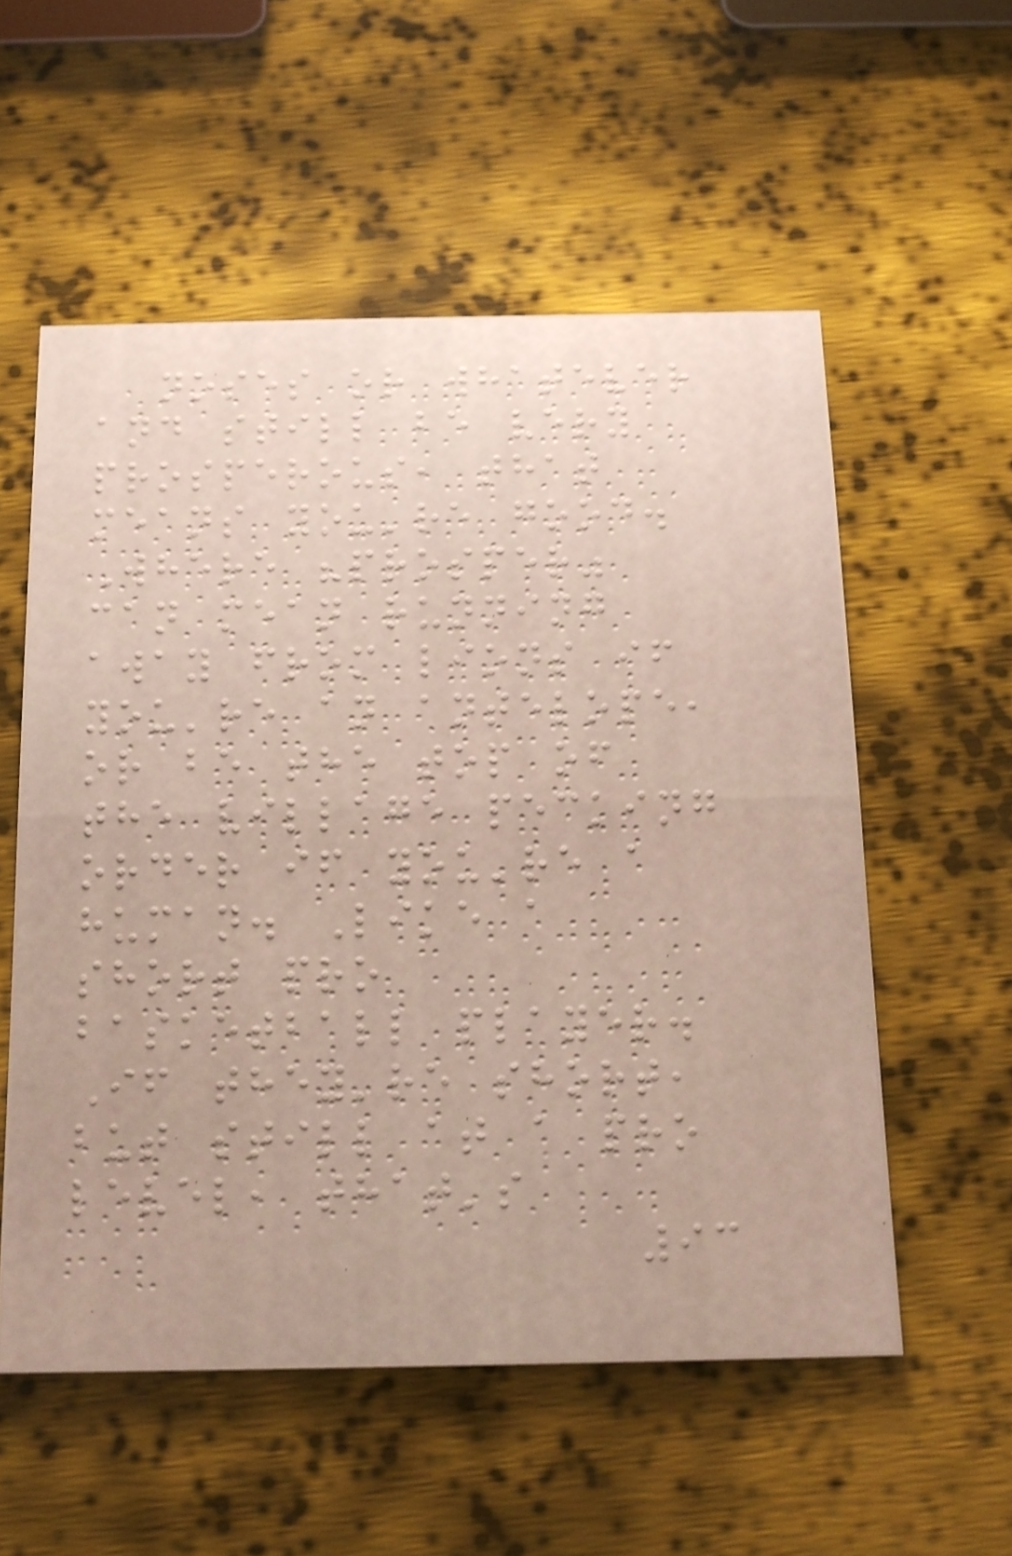noses or whatever
and still be very
prosperous, that
means you're good.
Where "prosper"
can mean running
away from lions if
you're an antelope,
or be the top of
the village pecking
order if you're a
human. Like a
short pro
basketball player.
If they're short,
but still at a pro
level, that's
93
